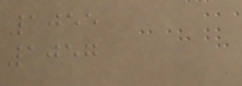1055
1057
